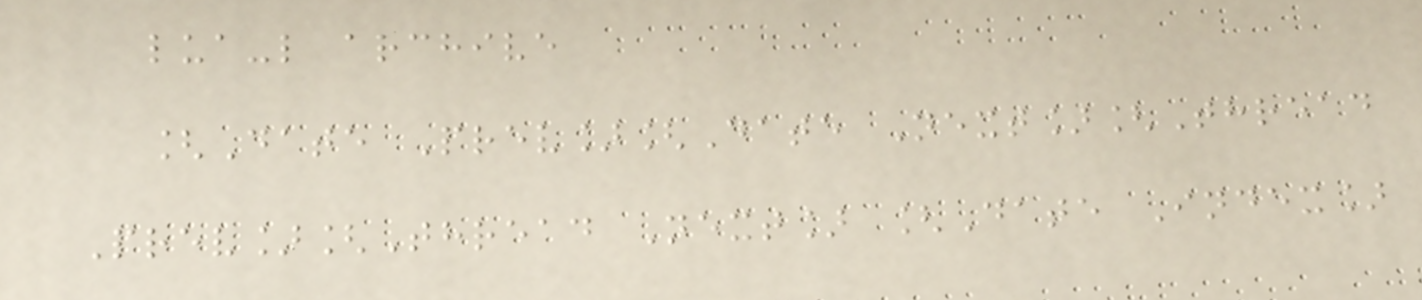lua-l archive
[Date Prev][Date Next][Thread
Prev][Thread Next] [Date Index]
